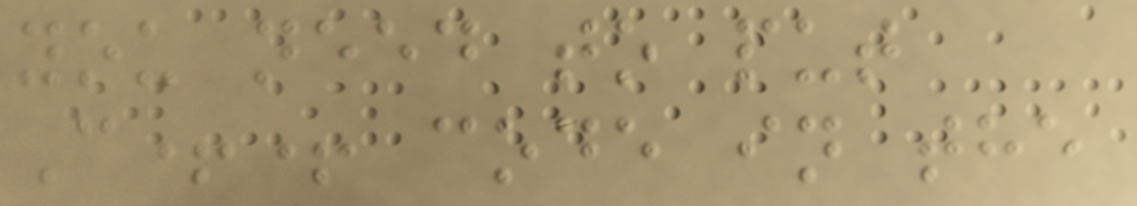you need to put
C++ code in the
